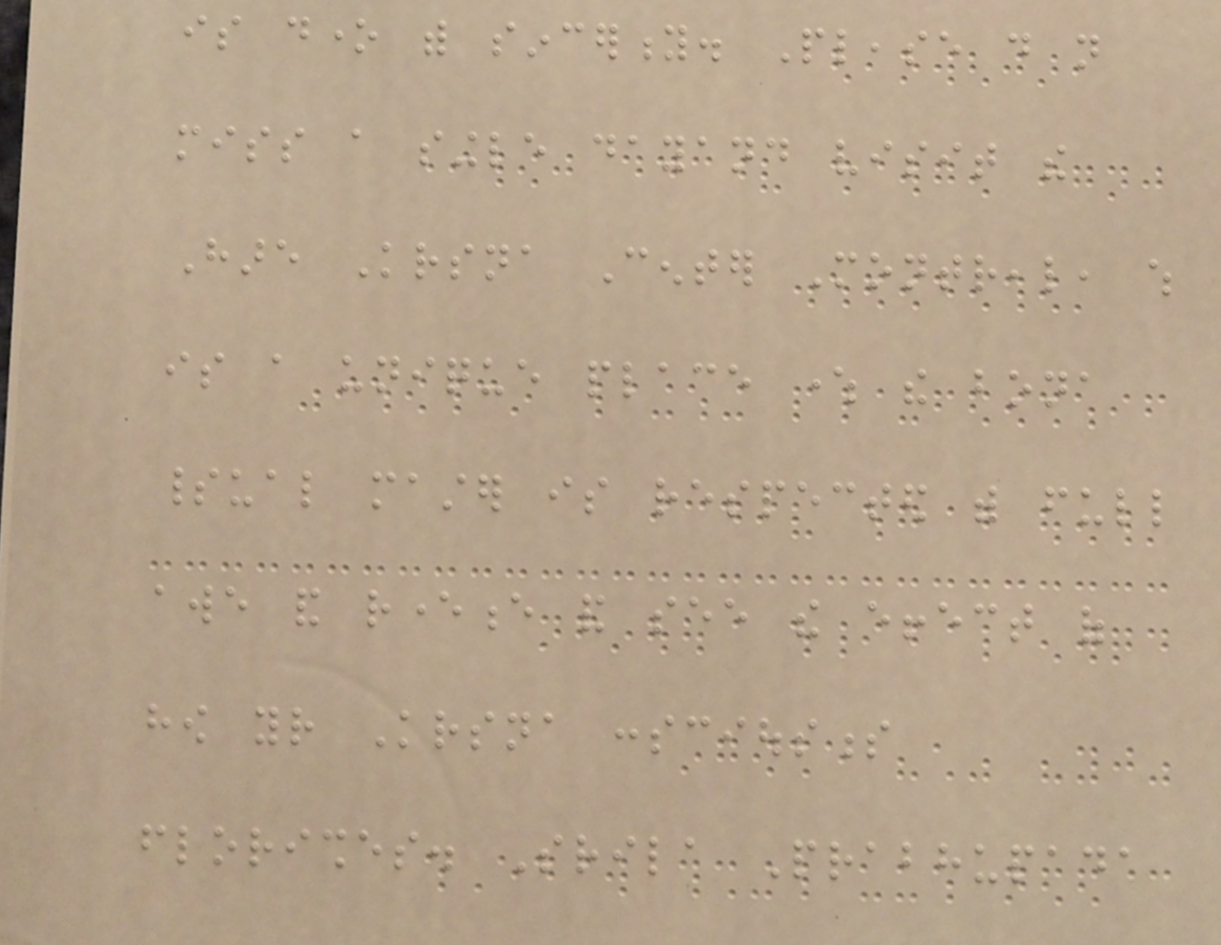is done with sincerity. Please do not
miss a single dayand visit the
Hare Krsna Center Montreal, which
is a unique place where the bona
spiritual master is respected with full
awe and reverence and see the effect of
how your Krsna consciousness
florishes. Srila Prabhupada
